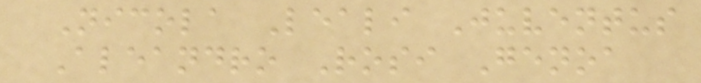Nicola Leali Juventus
Aleandro Rosi Genoa
